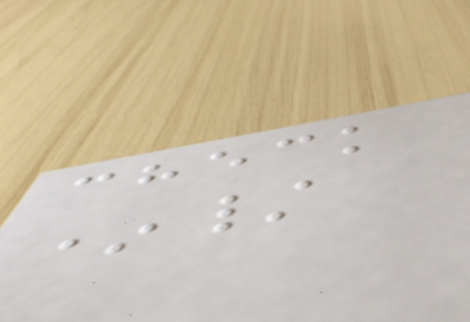check
*/
